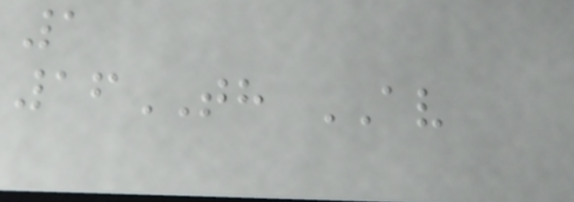1
16TH AV
